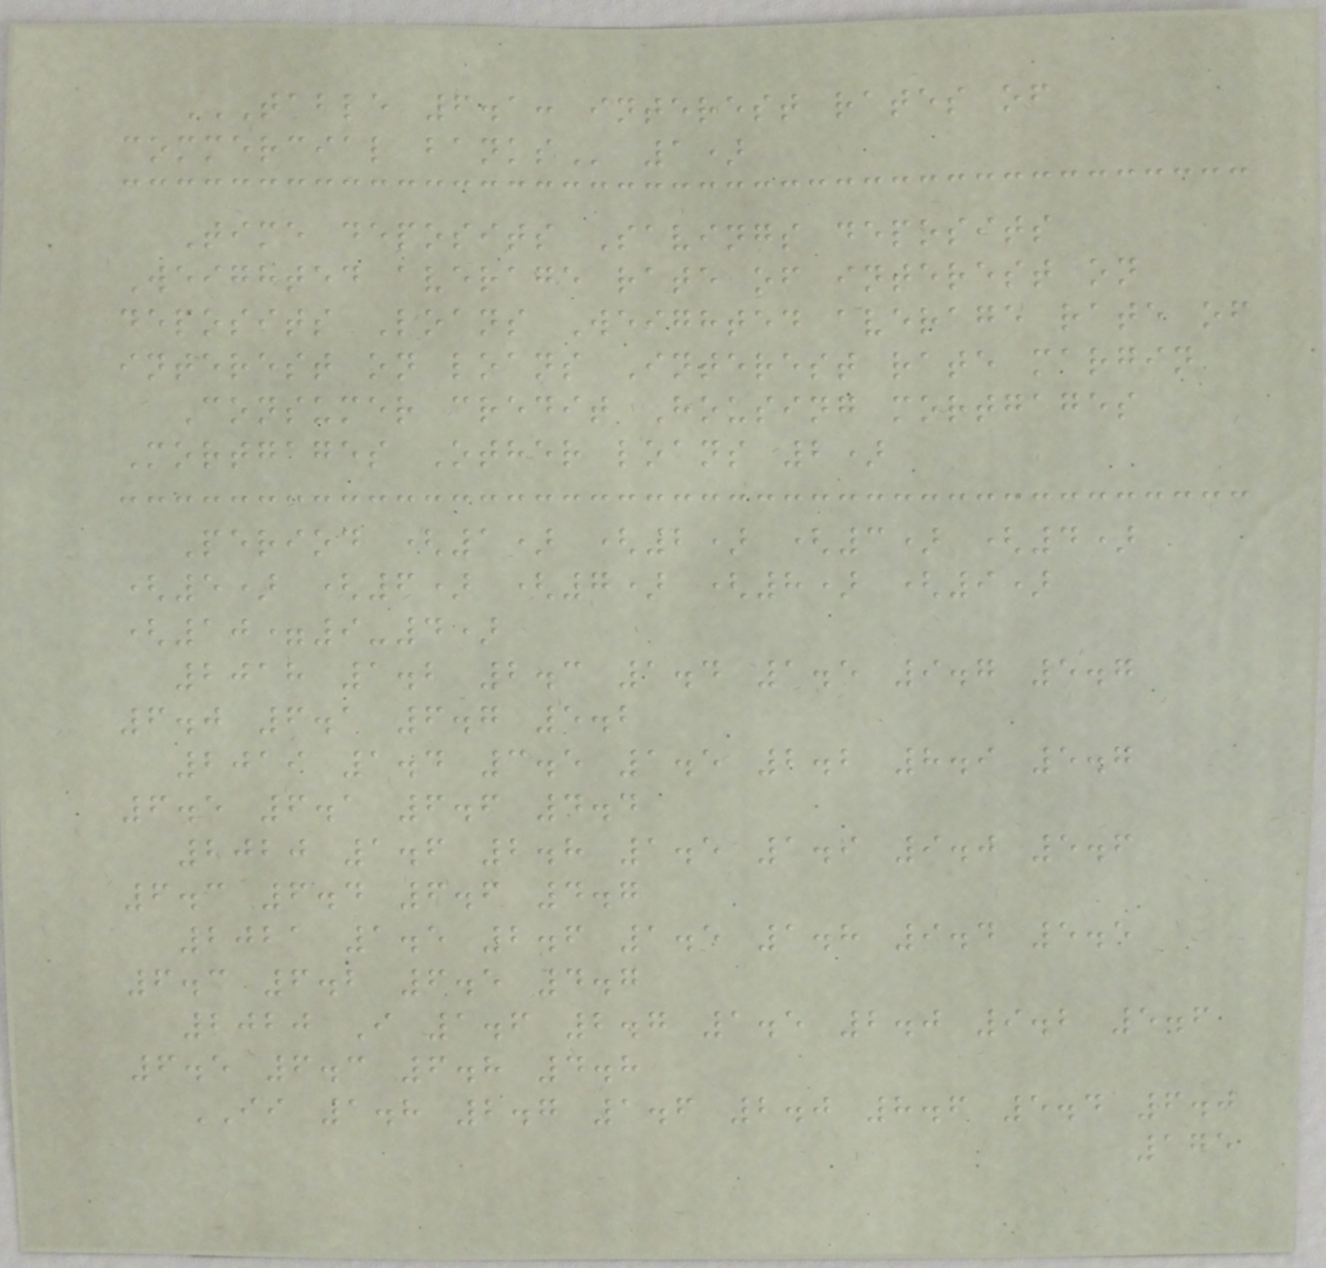TABLE 6.1: INTEREST RATES OF
COMMERCIAL BANKS 1)
Time deposits Savings deposits
Weighted average rate of interest on
deposits Loans Weighted average rate of
interest on loans Interest rate margin
Consumer credit Housing mortgages
Mortgages Other loans 2)
Period (1) (2) (3) (4)
(5) (6) (7) (8) (9)
(10=9-4)
2018 1.2 2.3 1.4 1.5 9.7 5.7
6.0 6.1 6.7 5.2
2019 1.4 3.5 1.5 2.2 8.9 5.7
6.5 6.1 6.6 4.4
2020 1.6 2.8 1.5 1.9 9.0 5.6
6.3 6.4 6.6 4.7
2021 1.5 2.6 1.5 1.8 9.4 5.5
6.3 6.2 6.5 4.7
2020 I 1.6 2.7 1.5 2.0 9.2 5.6
6.5 6.3 6.8 4.8
II 1.8 2.7 1.6 2.0 8.6 5.4 6.0
175
